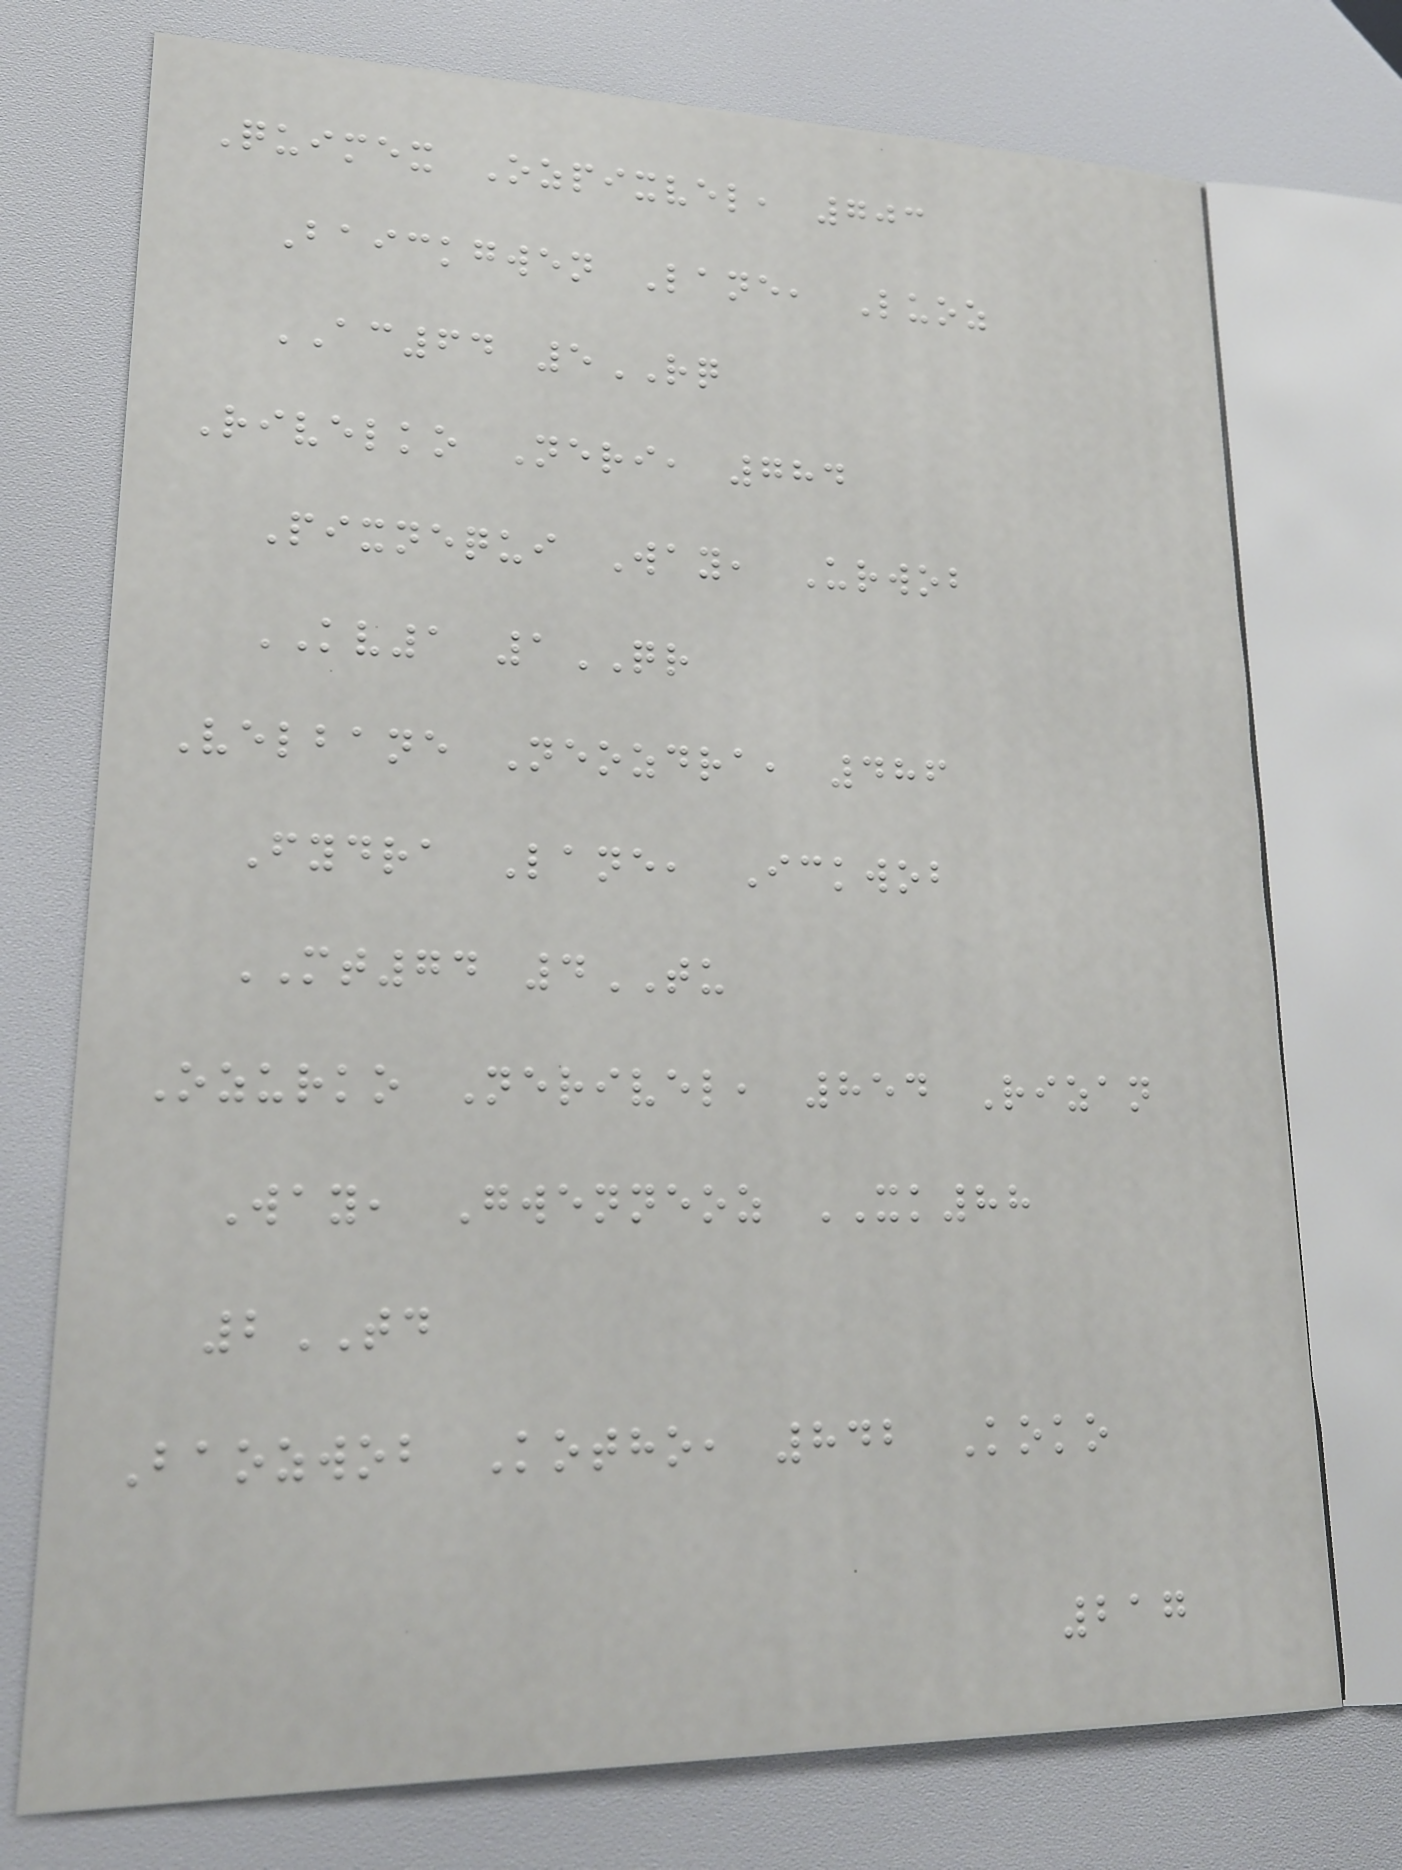Quimex Ozpixvel, 703
Baickgwen Lane, Luoz
AC64 5RQ
Rivelko Neri, 784
Pixnequi Way, Urwob
KV1 1QR
Velbane Neozdra, 486
Fydra Lane, Ickwob
MT74 4TU
Ozurko Nerivel, 854 Rizan
Way, Gwenneoz XK88
2TD
Baozwob Kotho, 842 Koko
217
